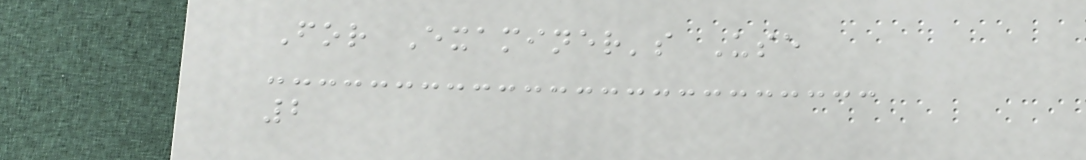For Examiner's Use
2
